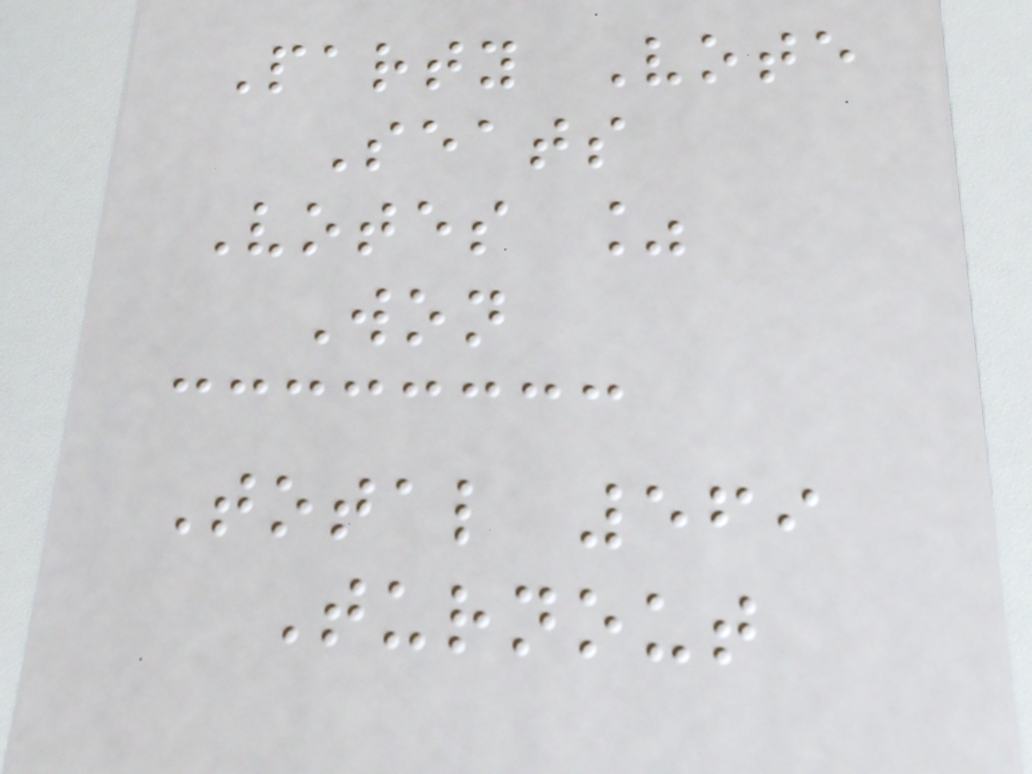Party Vote
Seats
Votes %
Won
Total 569
Turnout
